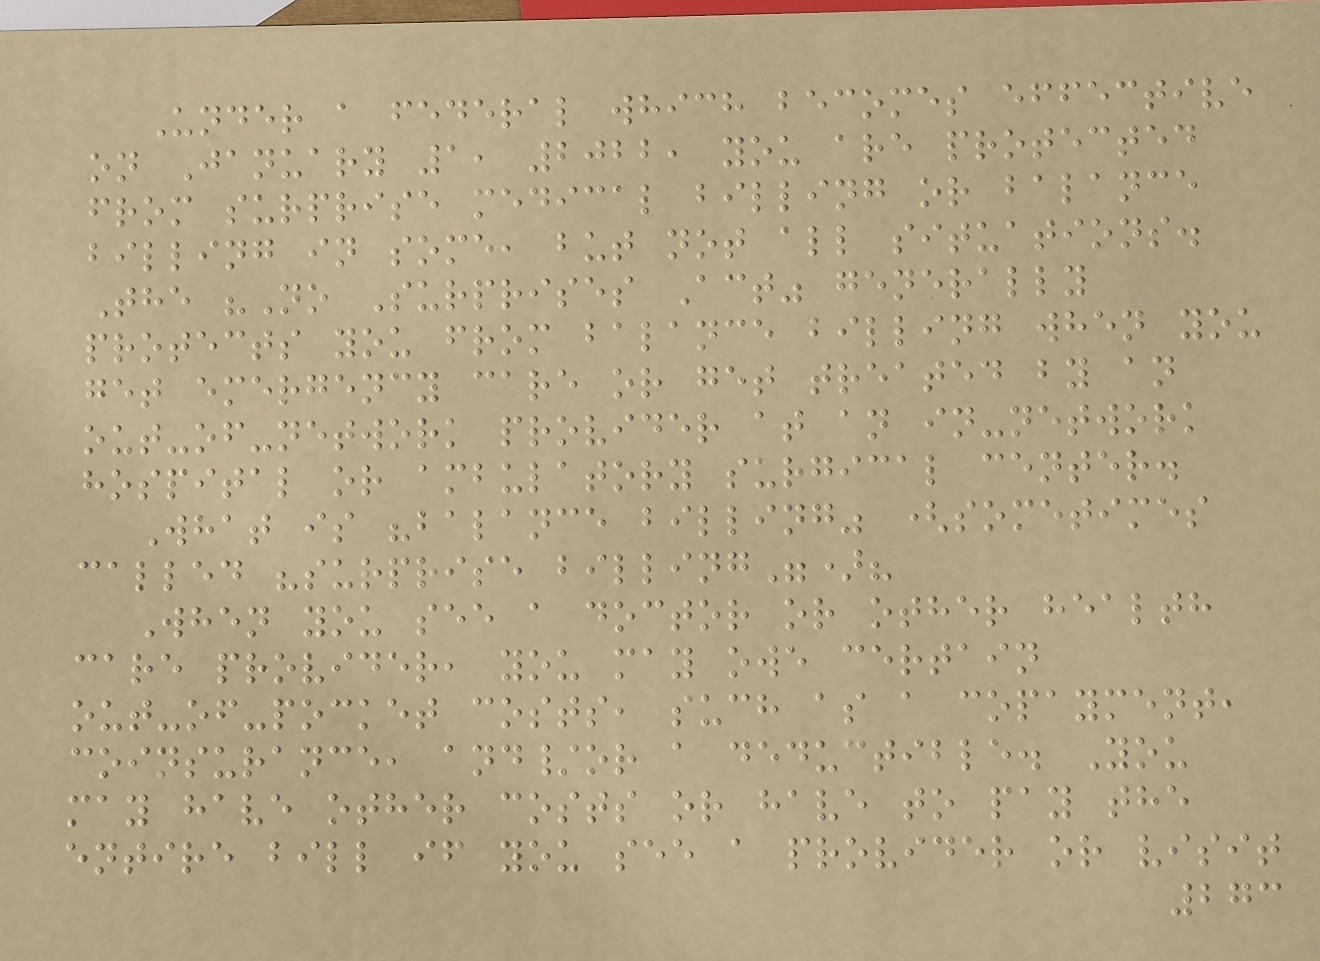Under a federal which becomes effective
on January 1, 2022, you are protected
from surprise medical billing or balance
billing in some, but not all situations.
The "No Surprises Act" generally
protects you from balance billing when you
get emergency care or get treated by an
out-of-network provider at an in-network
hospital or ambulatory surgical center.
What is "balance billing" (sometimes
called "surprise billing")?
When you see a doctor or other health
care provider, you may owe certain
out-of-pocket costs, such as a copayment,
coinsurance, and/or a deductible. You
may have other costs or have to pay the
entire bill if you see a provider or visit
273
